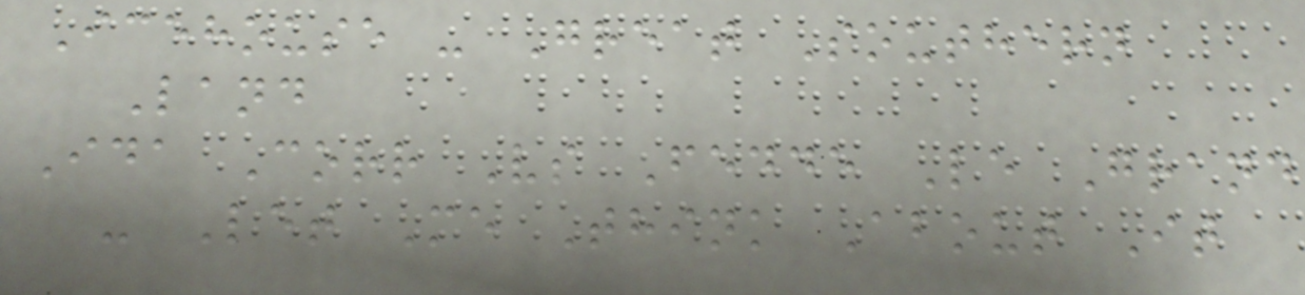Icehouse - Great Southern
Land
Ida Corr Vs Fedde Le Grand
- Let Me Think About It
